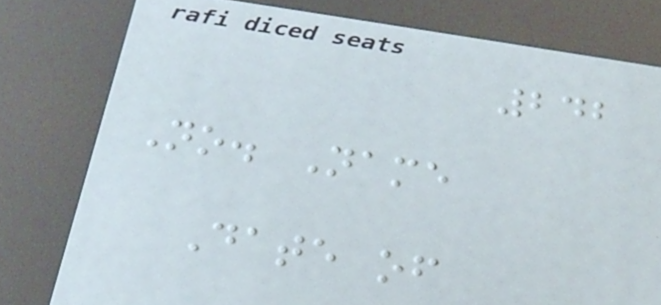242
No. Name
Date of
